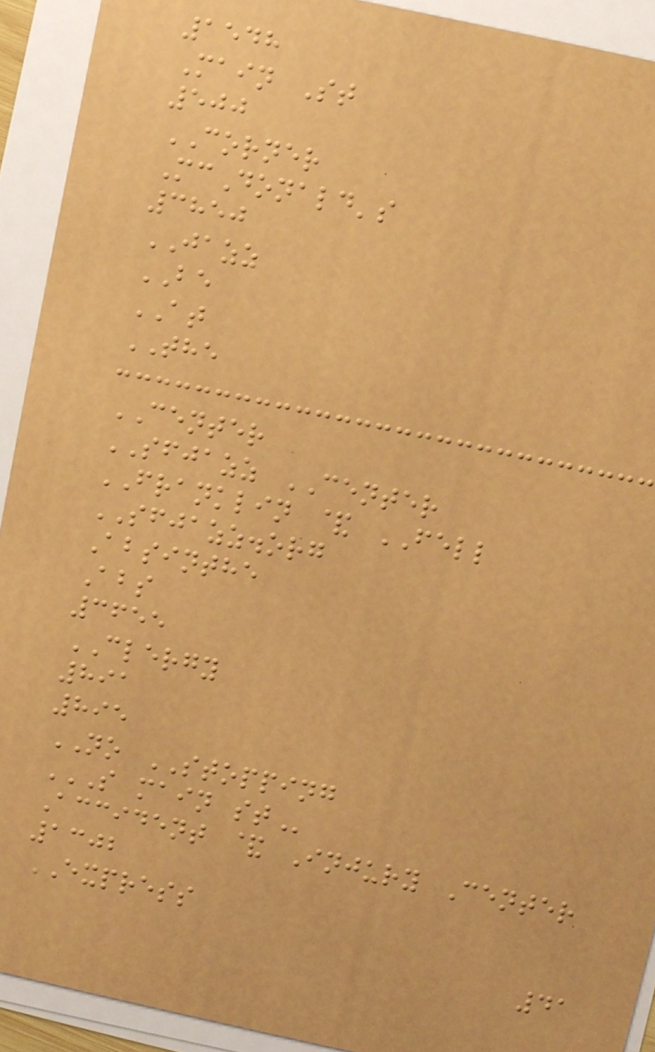1548
Main St
500
CORNER
McDonald's
3850
JAZZ
BE
AT
THE
CENTER
SFJAZZ CENTER
FRANKLIN & FELL
SFJAZZ.org
Absinthe
Abs
3655
CLERGY
891
895
NO STOPPING
S MAIN ST
Accident & Injury Center
1302
EXPRESS
41
